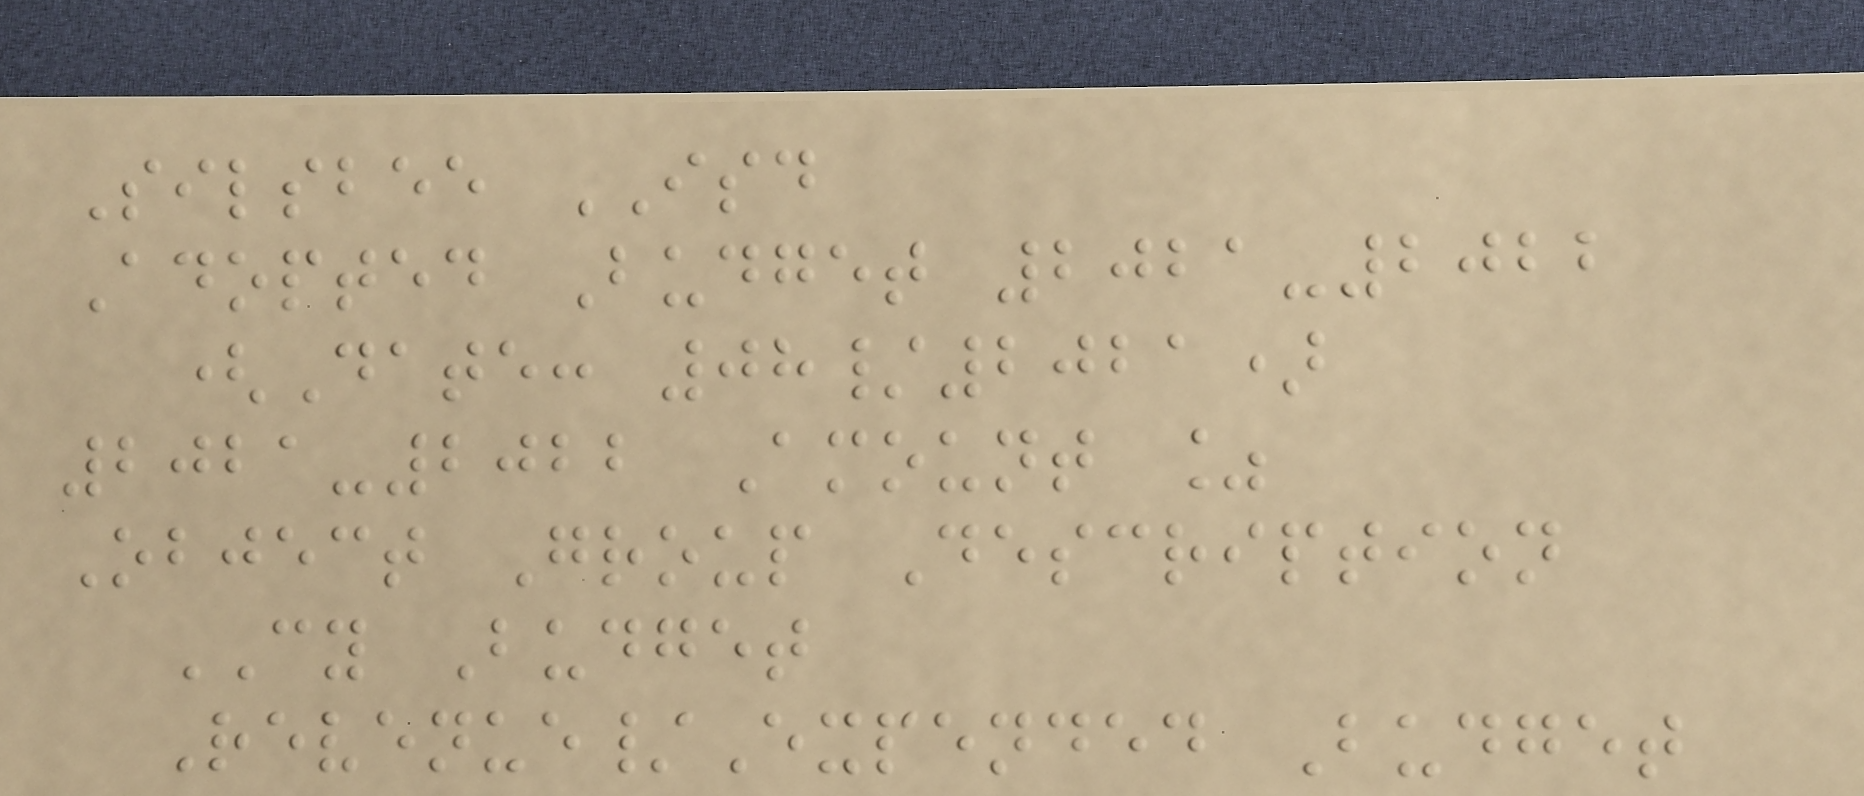Silsbee ISD
Adopted Budget 2021-2022
(Date: 08/2021)
2021-2022 Amount %
Object Group Description
CY Budget
Revenue/Expended Budget
